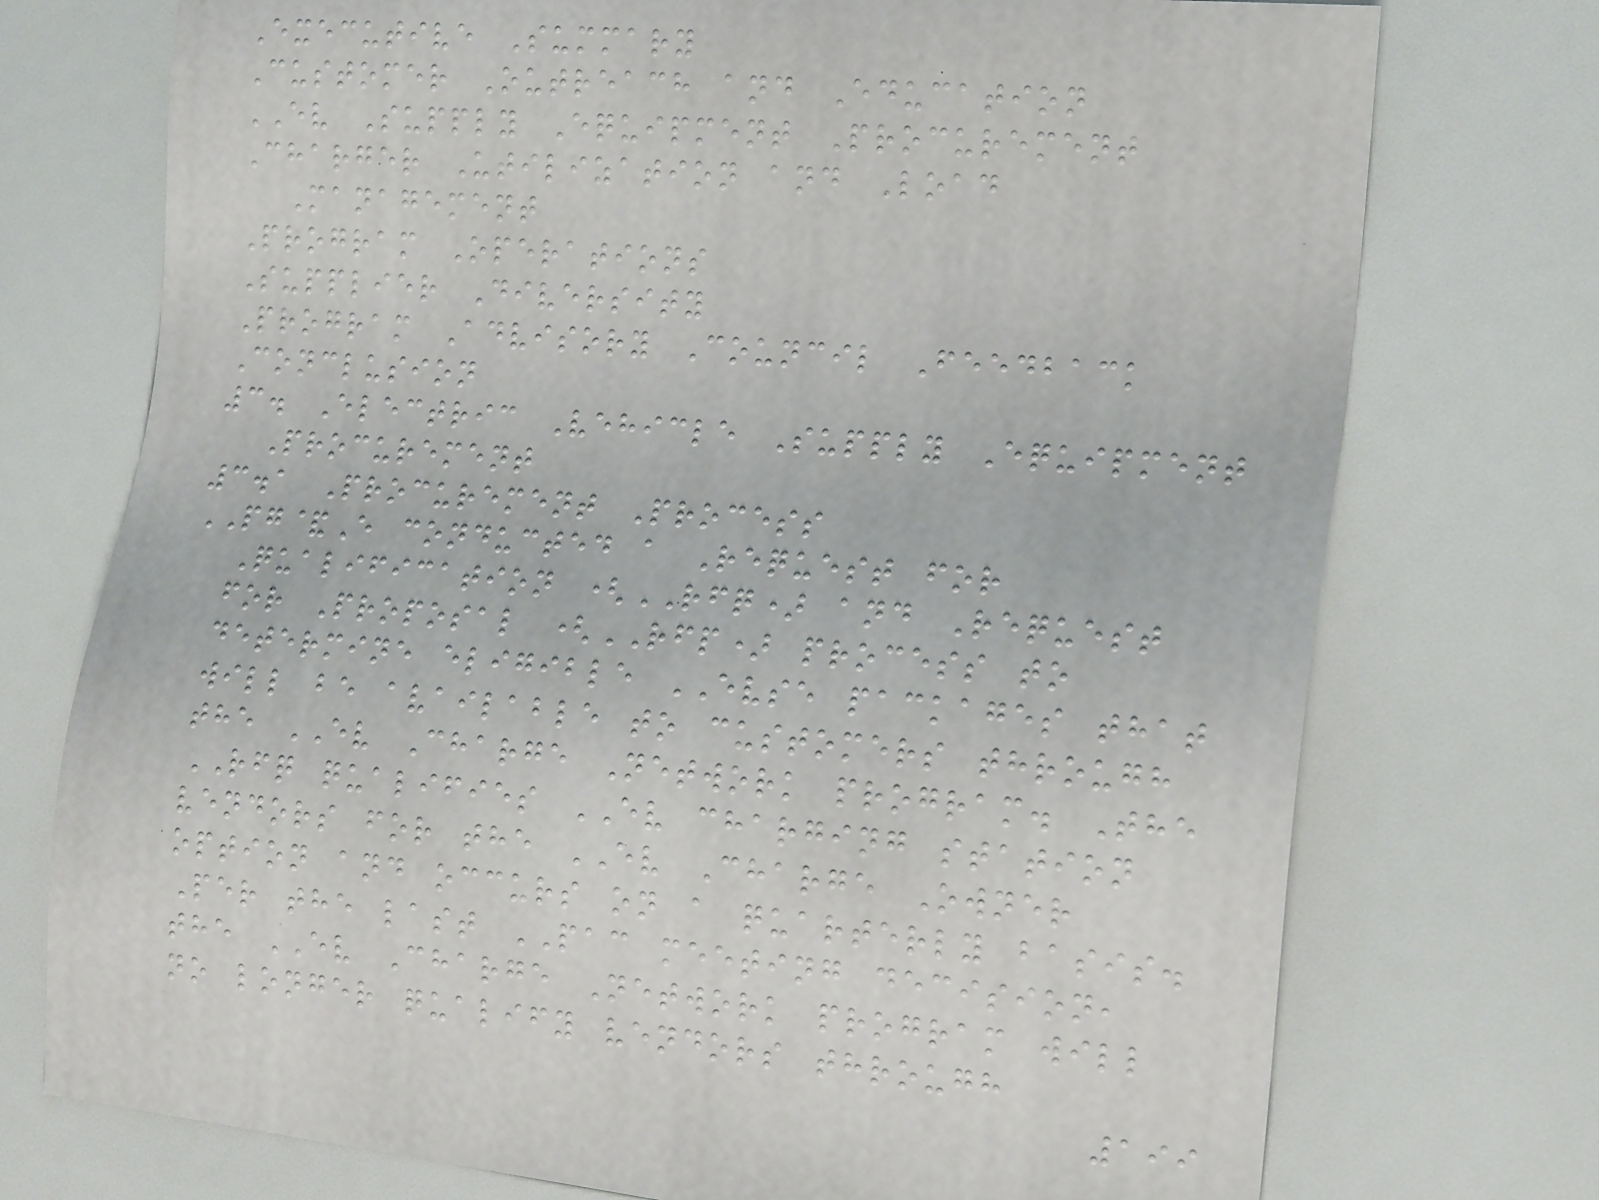Executive Summary
Customer Outreach and Education
EV Supply Equipment Procurement
Charger Utilization and Load
Management
Program Operations
Supplier Diversity
Program Advisory Council Feedback
Conclusion
3. Electric Vehicle Supply Equipment
Procurement
3.1 Procurement Process
PG&E conducted a Request for
Qualification (RFQ) and Request
for Proposal (RFP) process to
determine eligible EVSE packages that
will be available to customers through
the EV Charge Network program. The
RFQ qualifies EV charging station
vendors for the EV Charge Owner
option and occurs on a quarterly basis.
Per the last PAC meeting decision,
the EV Charge Network program will
no longer qualify vendors through
199
